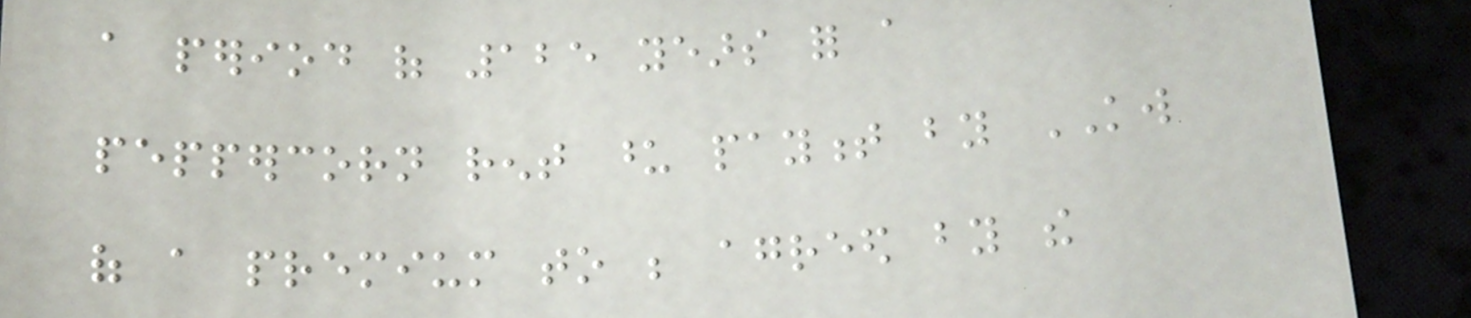a period of 125 years for a
peppercorn rent upon payment by KW
of a premium to be agreed by the
